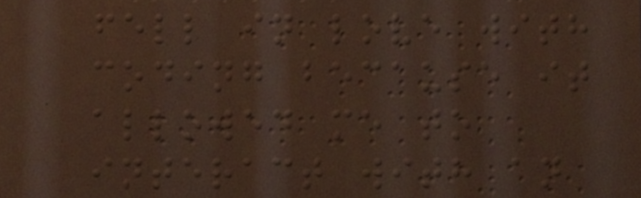fell in love with
coding because it
allowed me to
interact with an
